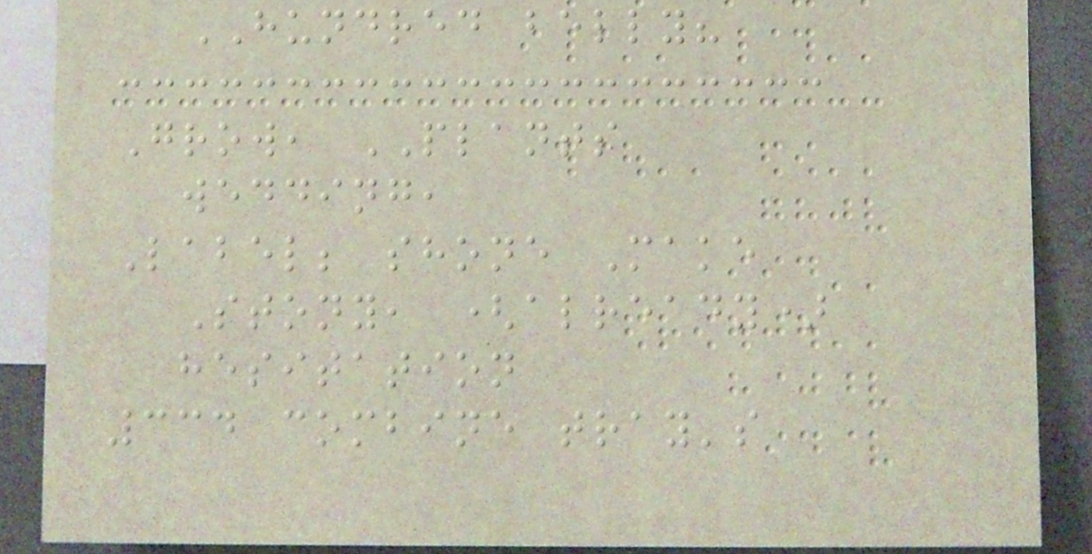HUNDRED belly?
Grow, PLANTS
wedding,
Label; shone Make
Stony, (already)
hesitation
334 combine tray's
